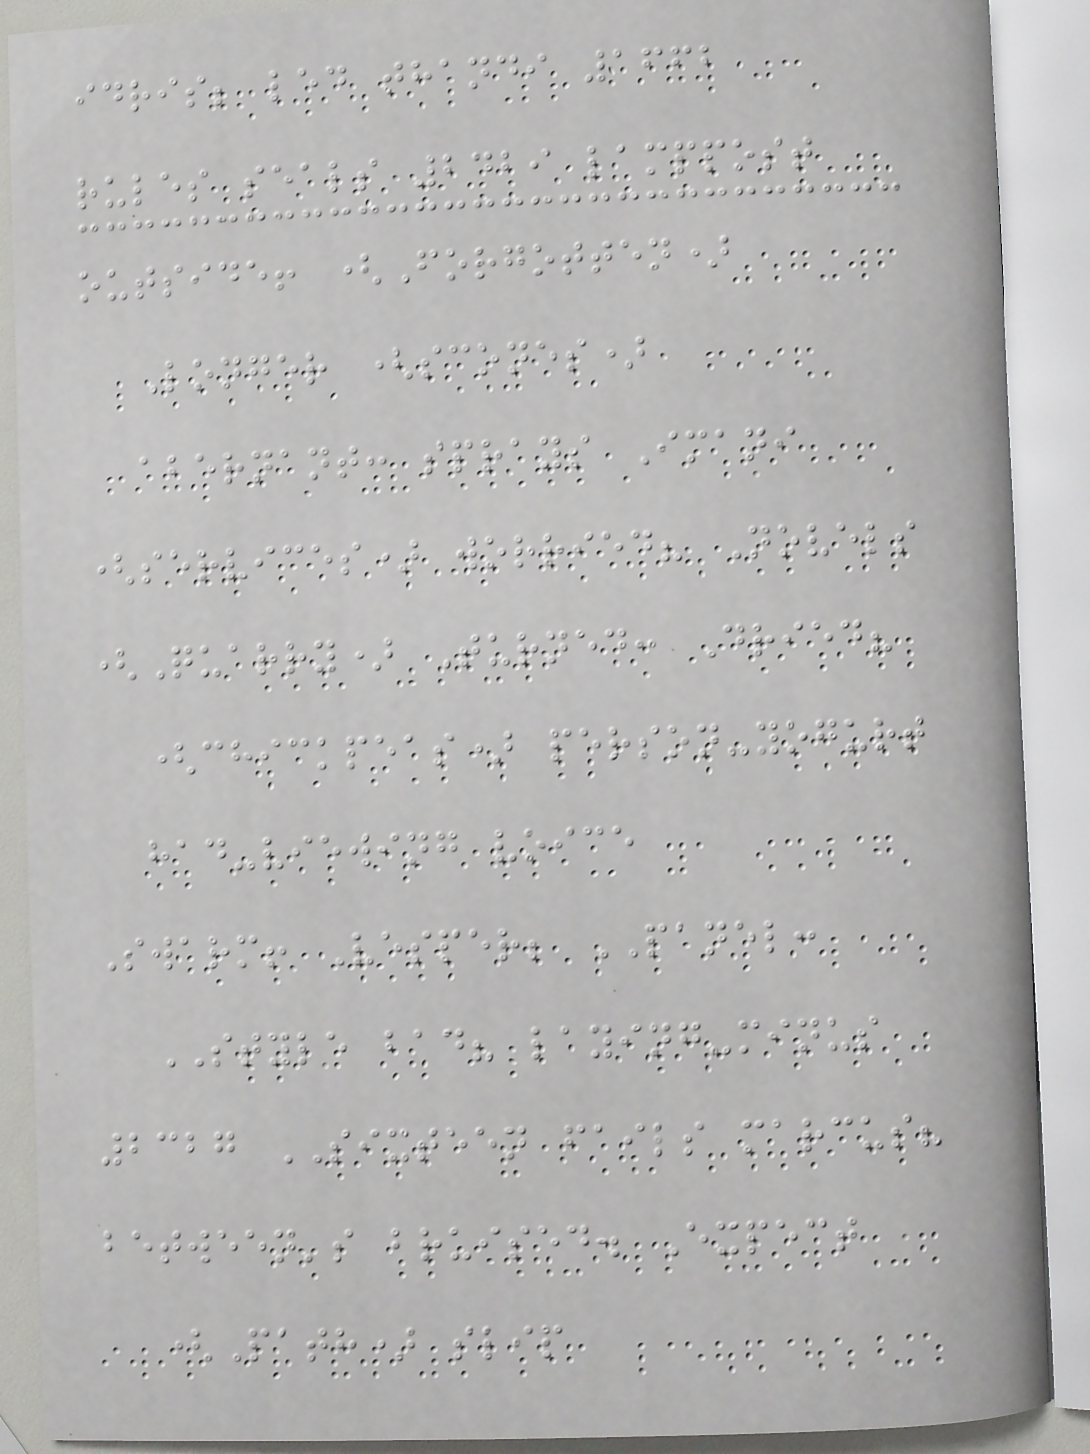idris; led thandi 1662
rules seals 2429 lamppost
outside! (Forgotten)
Longer (scones)
abernant: sprays Imani
(services) worried? Novels
(Quarry) Turned: Dried?
(chickpeas) person-yogurt
had-viewing voice
Swarm! Vesper; PANEL:
STYLE bad? laying-minus
2327 SIXTEEN fails marcus?
between's bruised. Expect
(Path) slip
